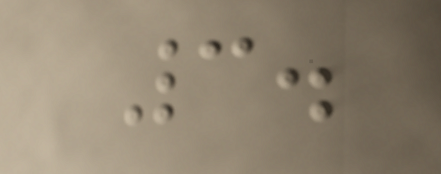3.
